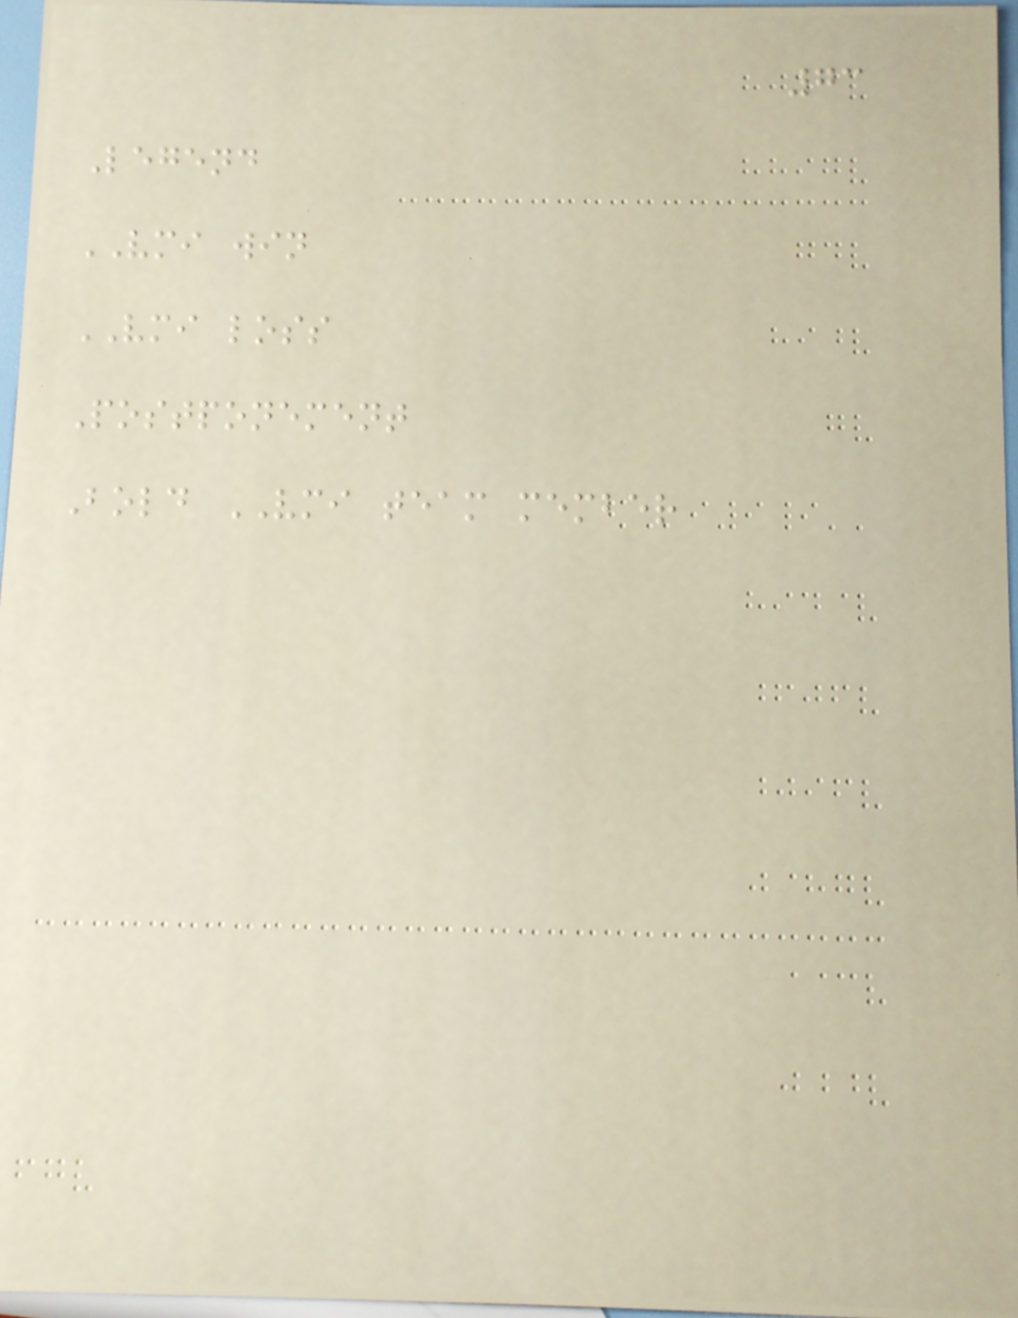73
Legend
VMI win
VMI loss
Postponement
Bold VMI team member
